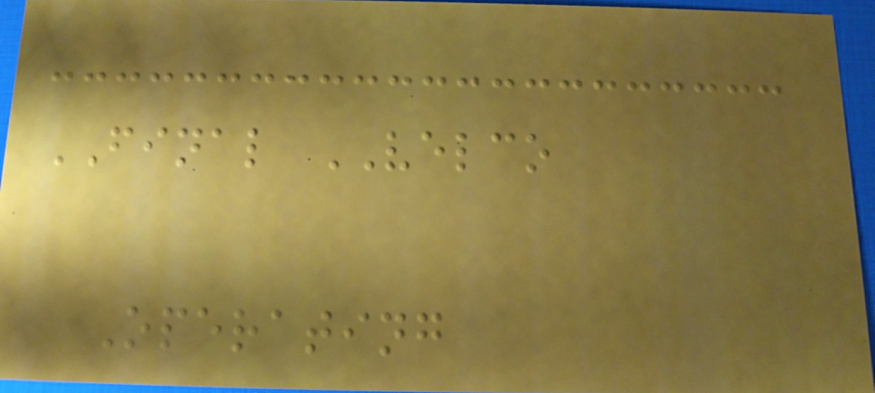FINAL VELCO
Operating
